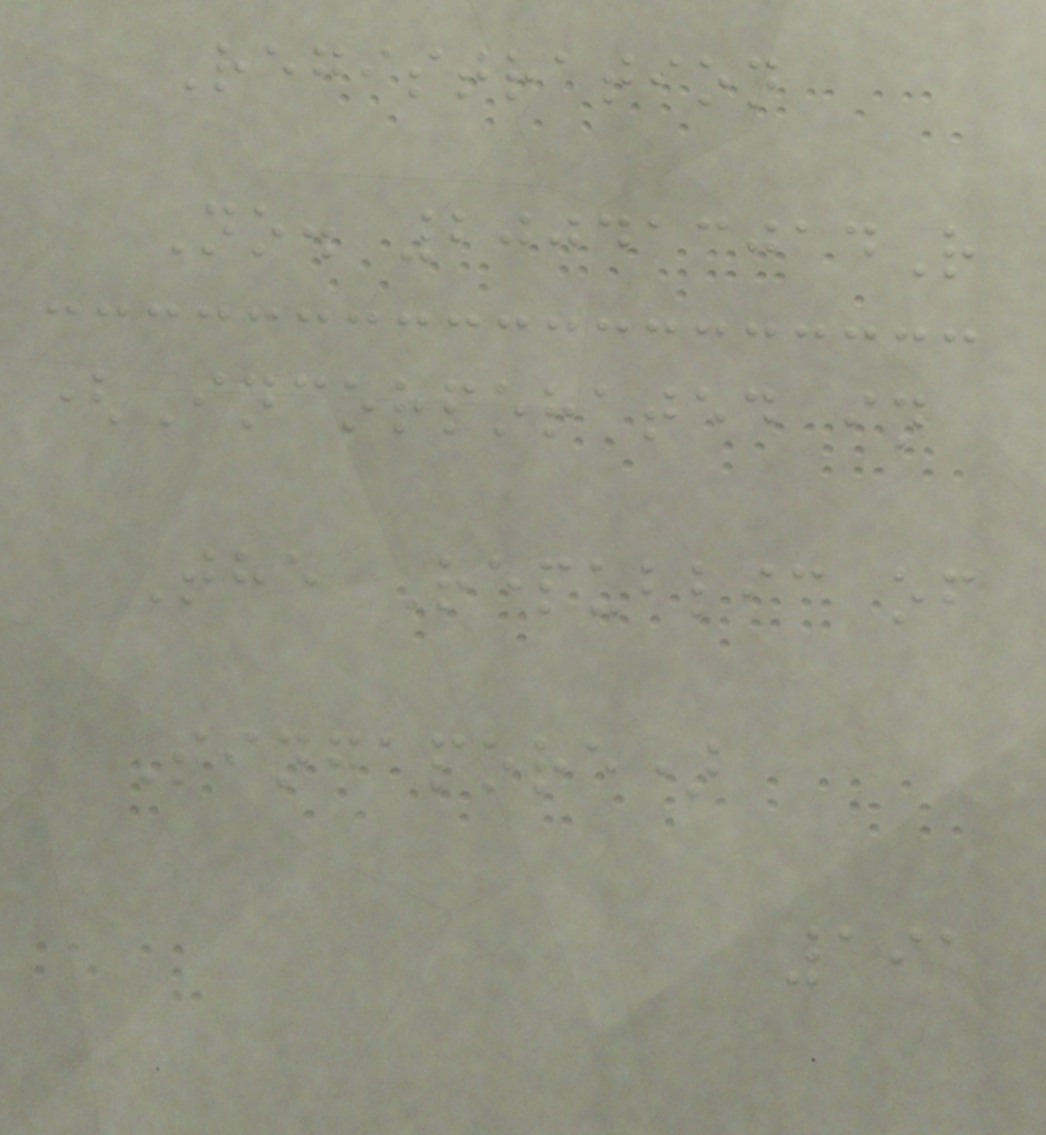Registration
No. 200413014R
(Incorporated in
The Republic of
Singapore)
191
